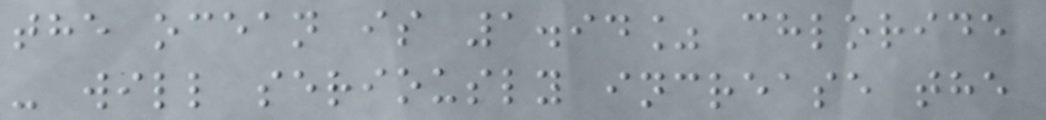the ocean is 1.94% chloride
- will seriously increase the
